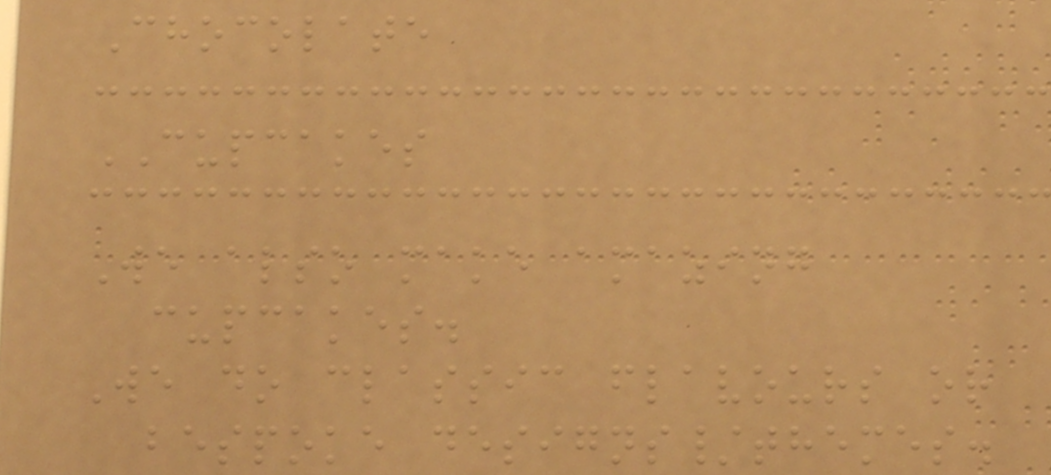Chocolate
CUPCAKES
We also make amazing
cupcakes.
We do classic flavours or
bespoke designs/themes.
